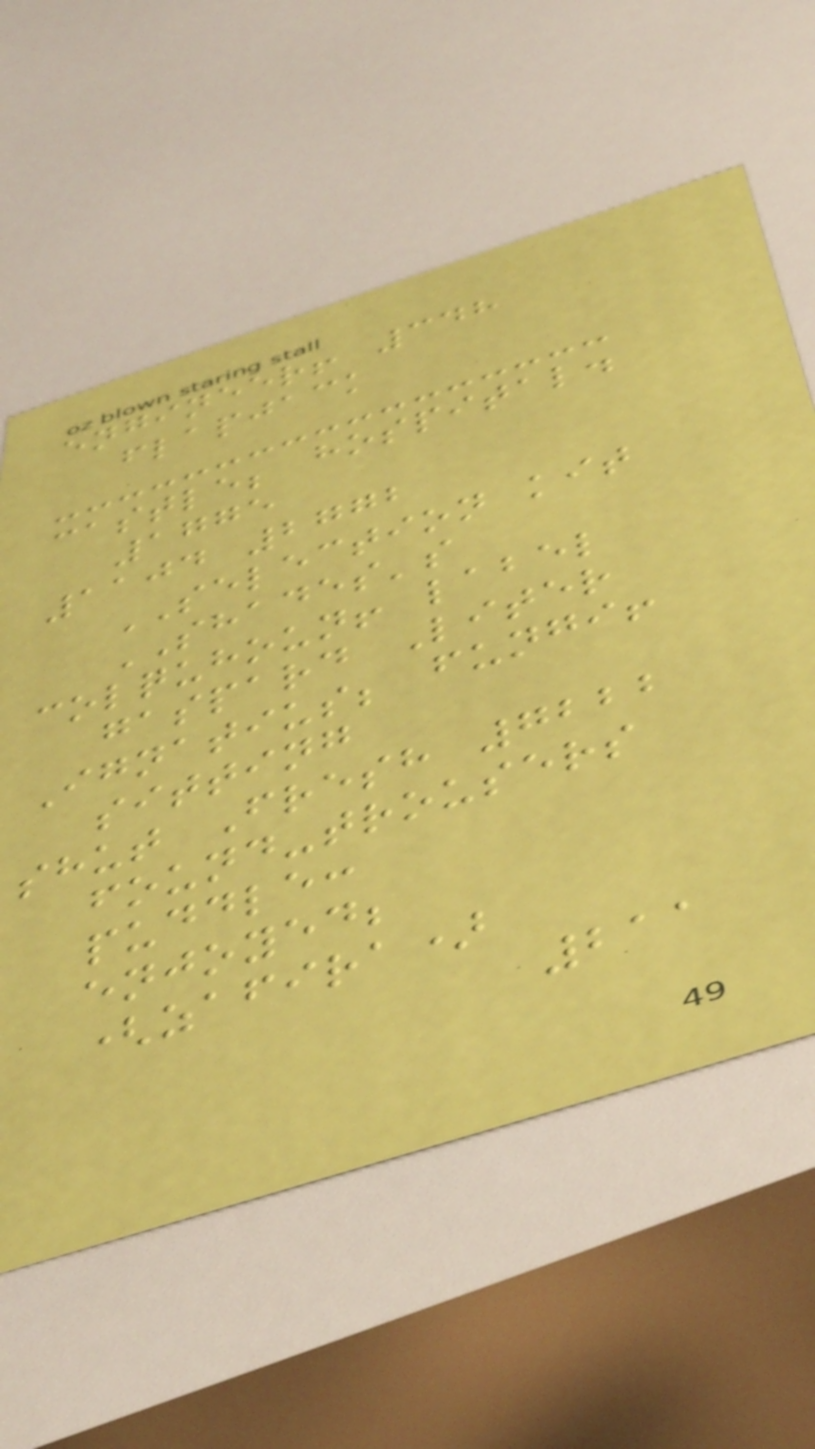engineer! 348
flapjack
castle; hospital.
1775
1104 2772
SELECTION kit
SHADES's
colquhoun! label
gaspard Liter
Ignatius; fungi!
sitting
shut Fresh 7222
found-trousers
puddle:
enjoyed;
(zafira)
211
